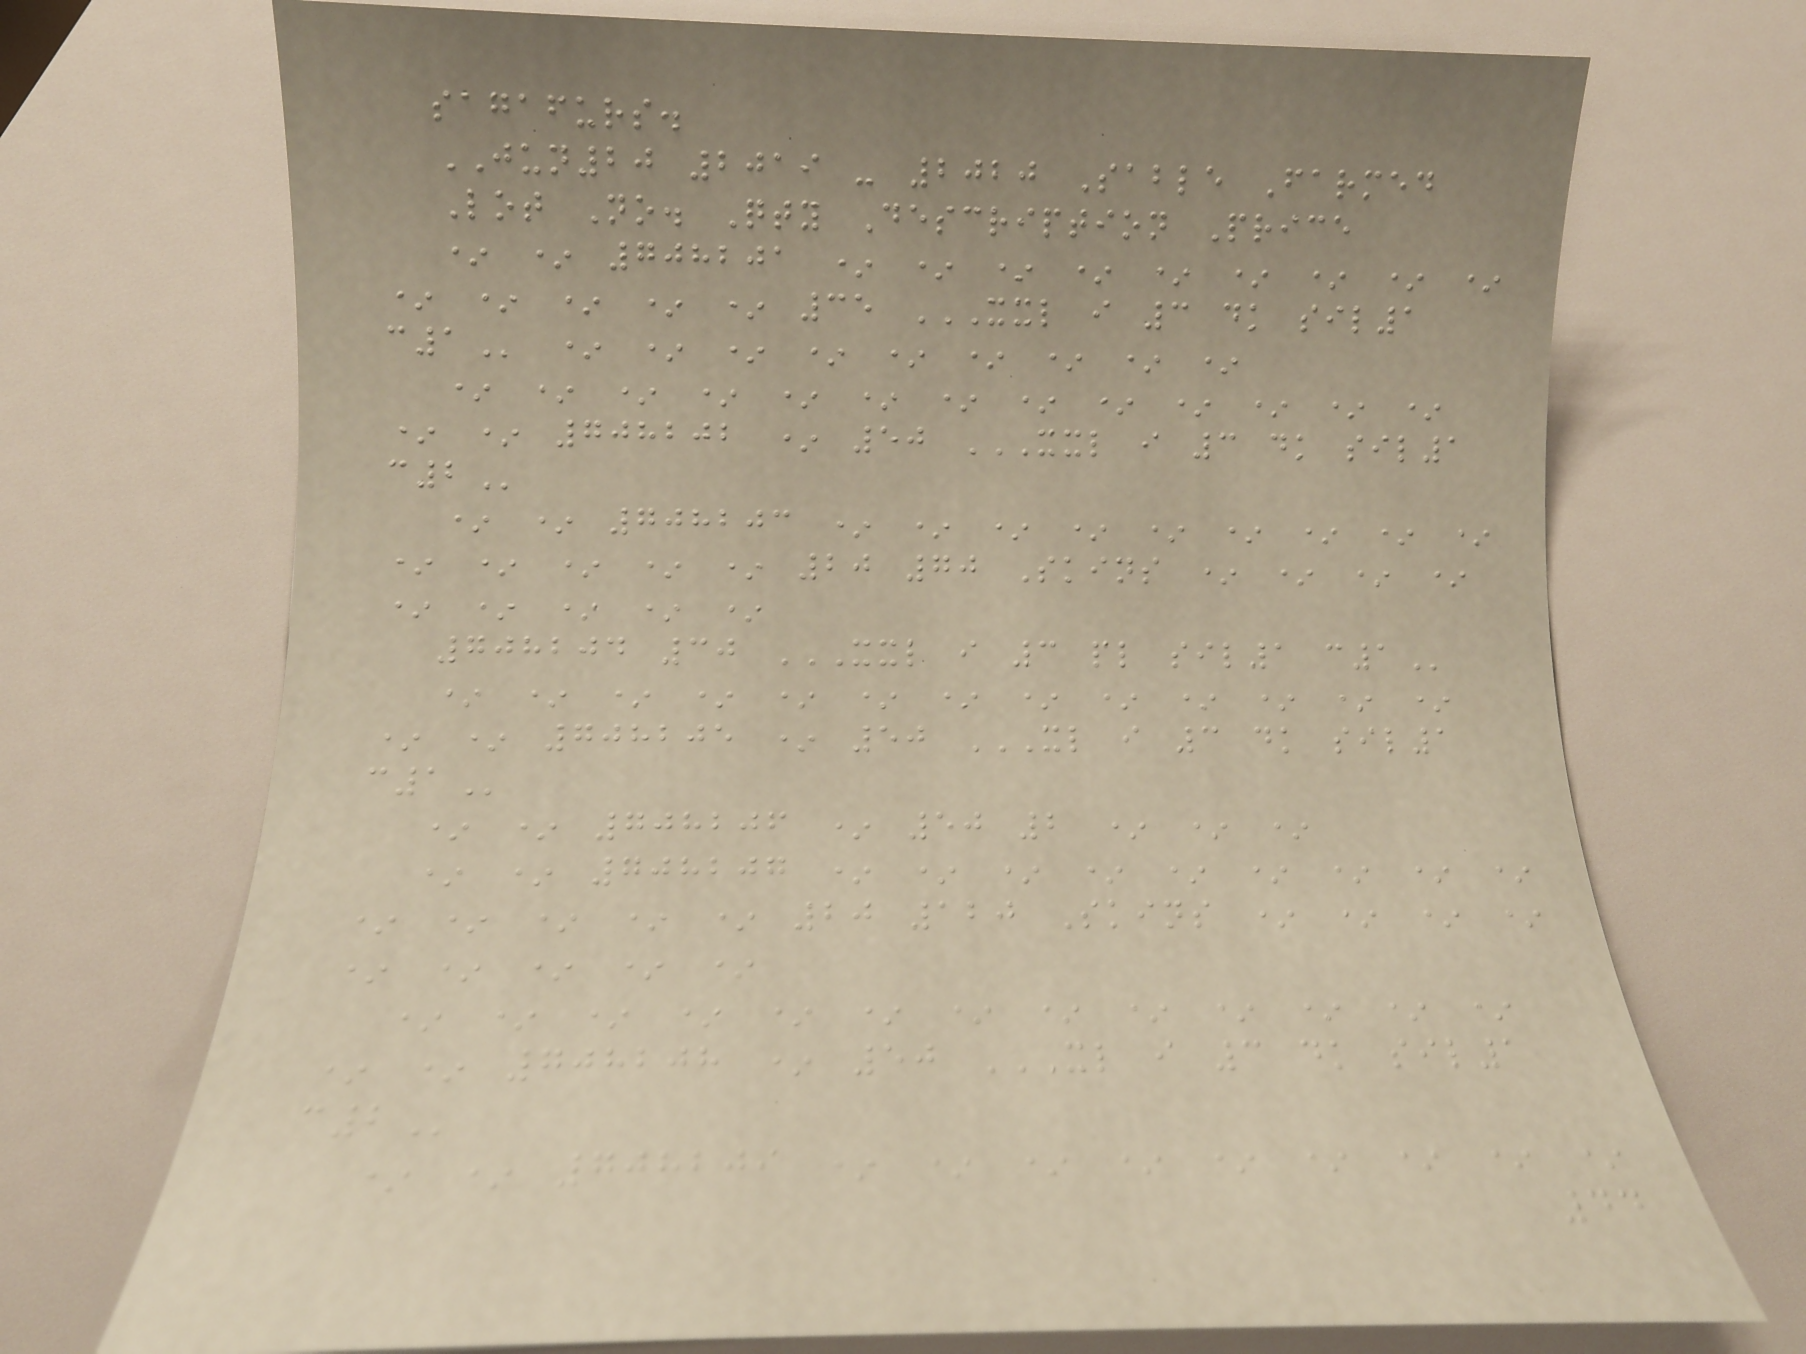sagafurs.
JUN20 2019 - 2020 Sable Farmed
Lot No. Qty Description Price
* * 708201 * * * * * * * * *
* * * * * 35 XXL I 3 DK SIL1
C1 * * * * * * * * *
* * * * * * * * * * * * *
* * 708202 * 50 XXL I 3 DK SIL1
C2
* * 708203 * * * * * * * * *
* * * * * 20 70 Skins * * * *
* * * * *
708204 30 XXL I 3 PL SIL1 C1
* * * * * * * * * * * * *
* * 708205 * 50 XL I 3 DK SIL1
C1
* * 708206 * 50 2 * * *
* * 708207 * * * * * * * * *
* * * * * 20 120 Skins * * * *
* * * * *
* * * * * * * * * * * * *
* * 708208 * 50 XL I 3 DK SIL1
C2
* * 708209 * * * * * * * * *
44
